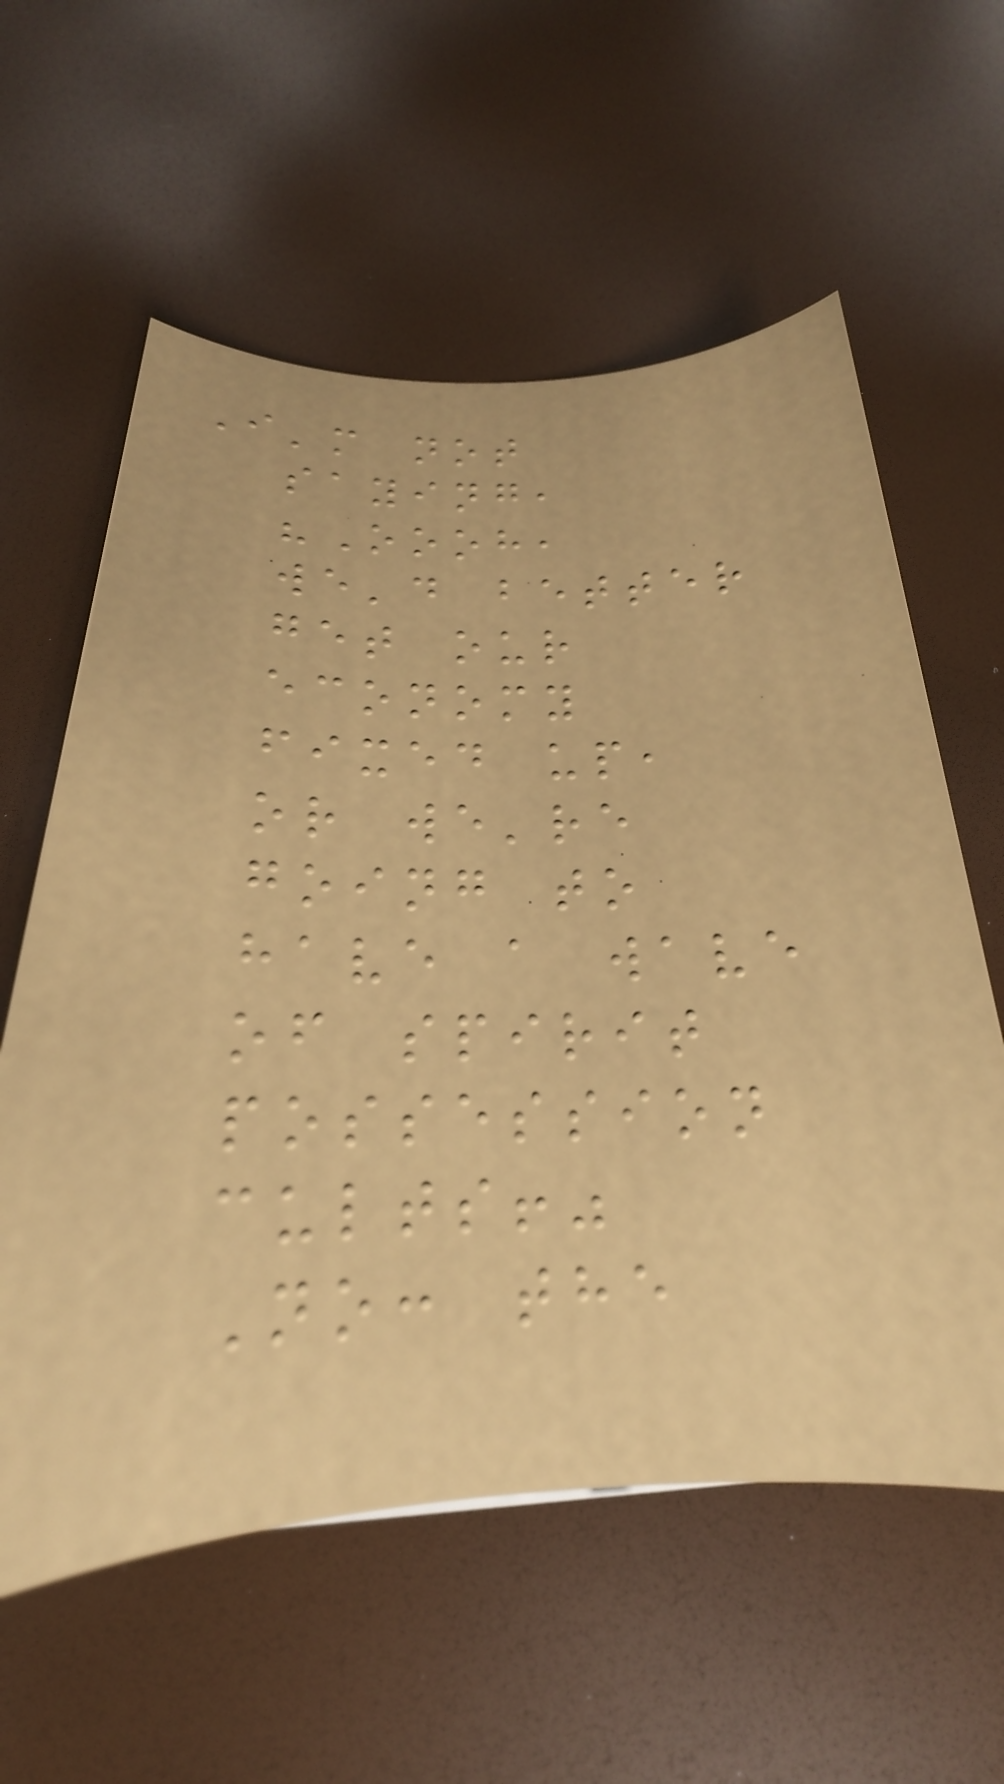I'm not
saying,
"Oooh,
we'd better
get our
economy
fixed up,
or we're
going to
have a wave
of spirit
possession
cults!"
No: the
